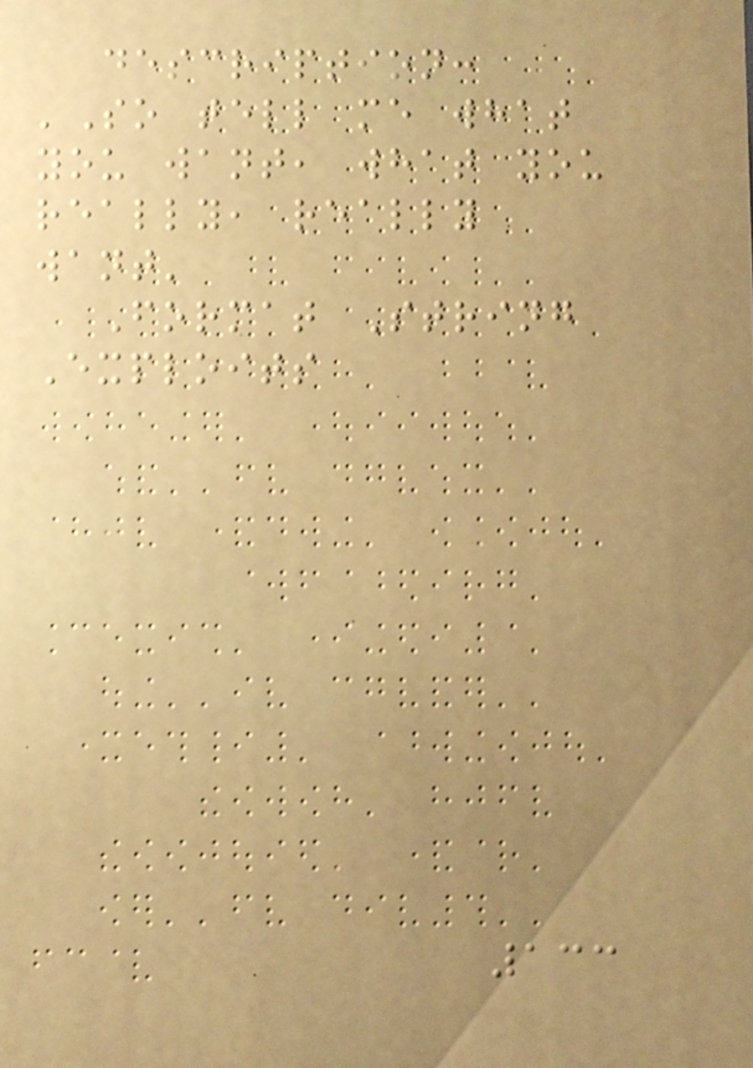description:
'So tell me what
you want, what you
really, really
want'
Format String
Exploits
133
